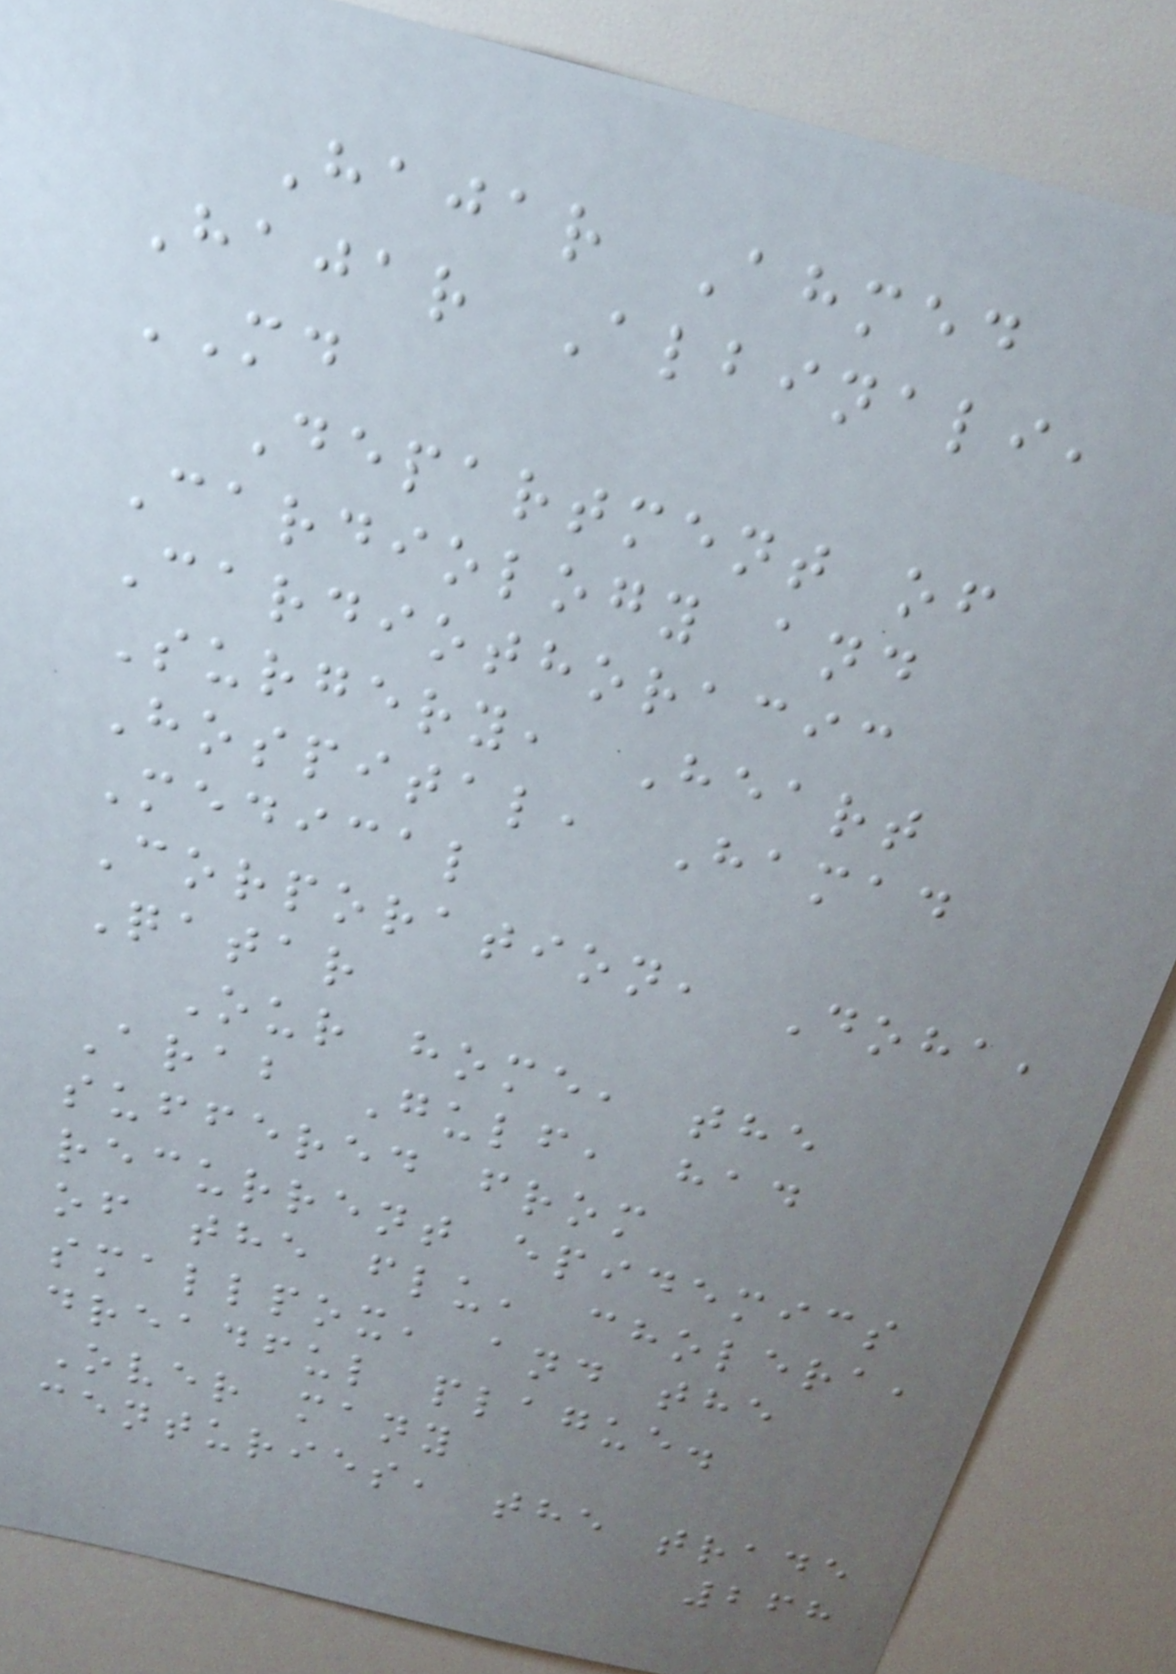Hajar Ahmed
Hajar Albinali,
MD
Department of
Cardiology and
Cardiothoracic
Surgery, Heart
Hospital, Hamad
Medical
Corporation, Doha,
Qatar
Our home, the
Arab Gulf, had
suffered from
recurrent epidemics
of the flu, cholera,
smallpox, and the
dreadful plague.
Over many
centuries, the trade
268
